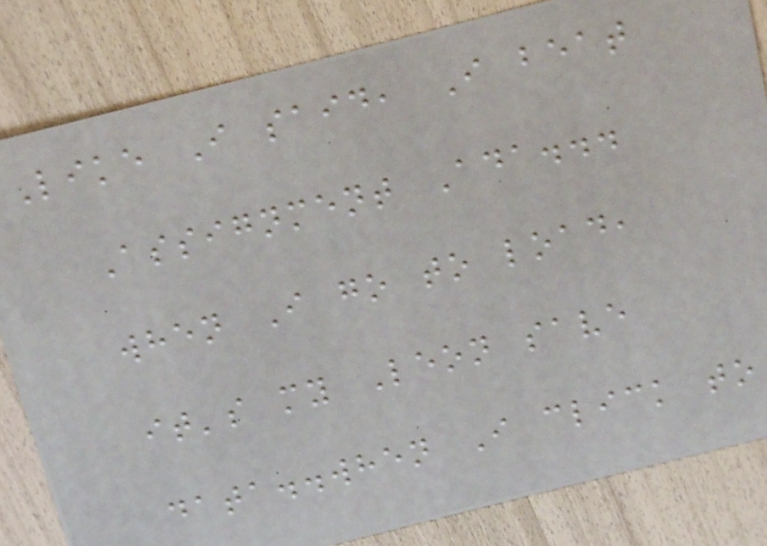Like I said, I beat
Assignment Ada...
when I go to load,
it's my Leon save
data..when I click to
